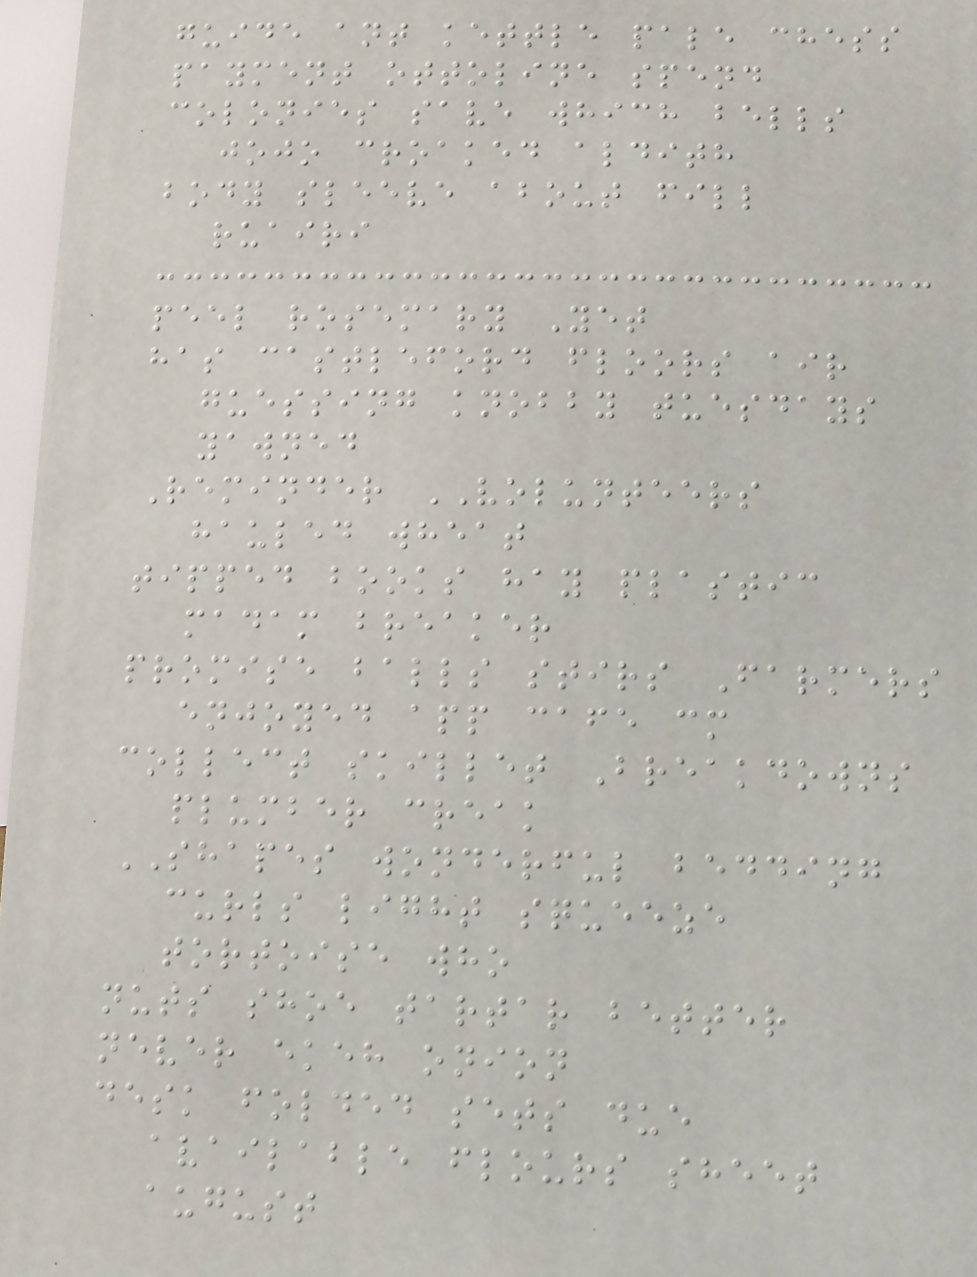guide ant kettle pale chess
payment ottoline spend
colonies save which bells
jojo croaked aldith
body sleeve about fill
ruairi
peel rosemary Yet
has castleford floors air
guessing knobby tuesdays
yawned
Reminder VOLUNTEERS
hauled wheat
tipped books hay plastic
madam breaker
promise balls stirs Farmers
enjoyed app cafe cm
collect skillet Breakdowns
plumber creak
SHAPES wonderful bedding
curls light squeeze
tortoise who
nuts shoe tartar better
never ekeh onion
desk folded sets due
available flours sheet
august
